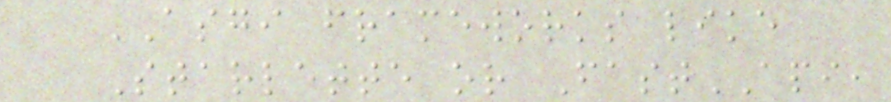ASGI frameworks like
Starlette or FastAPI,
